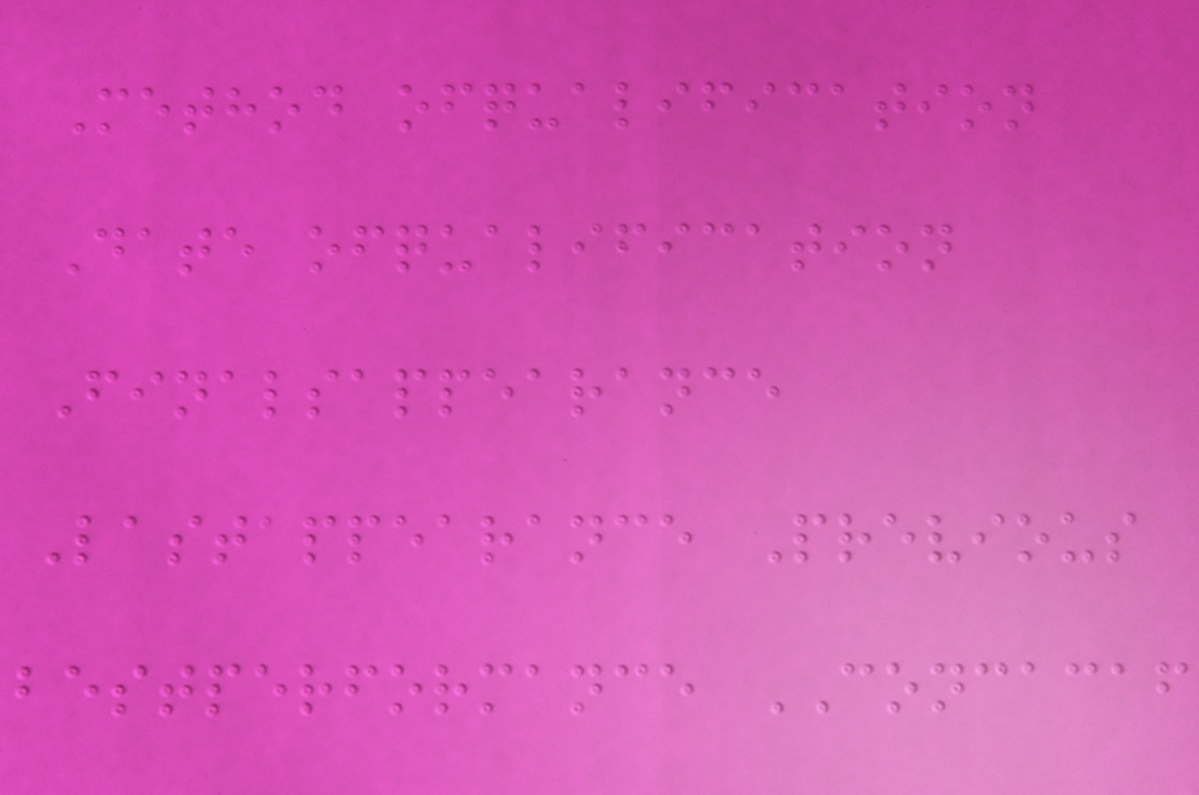Method ofqualification
Date ofqualification
Finalsappearance
Lastappearance Previous
bestperformance CONCACAF
